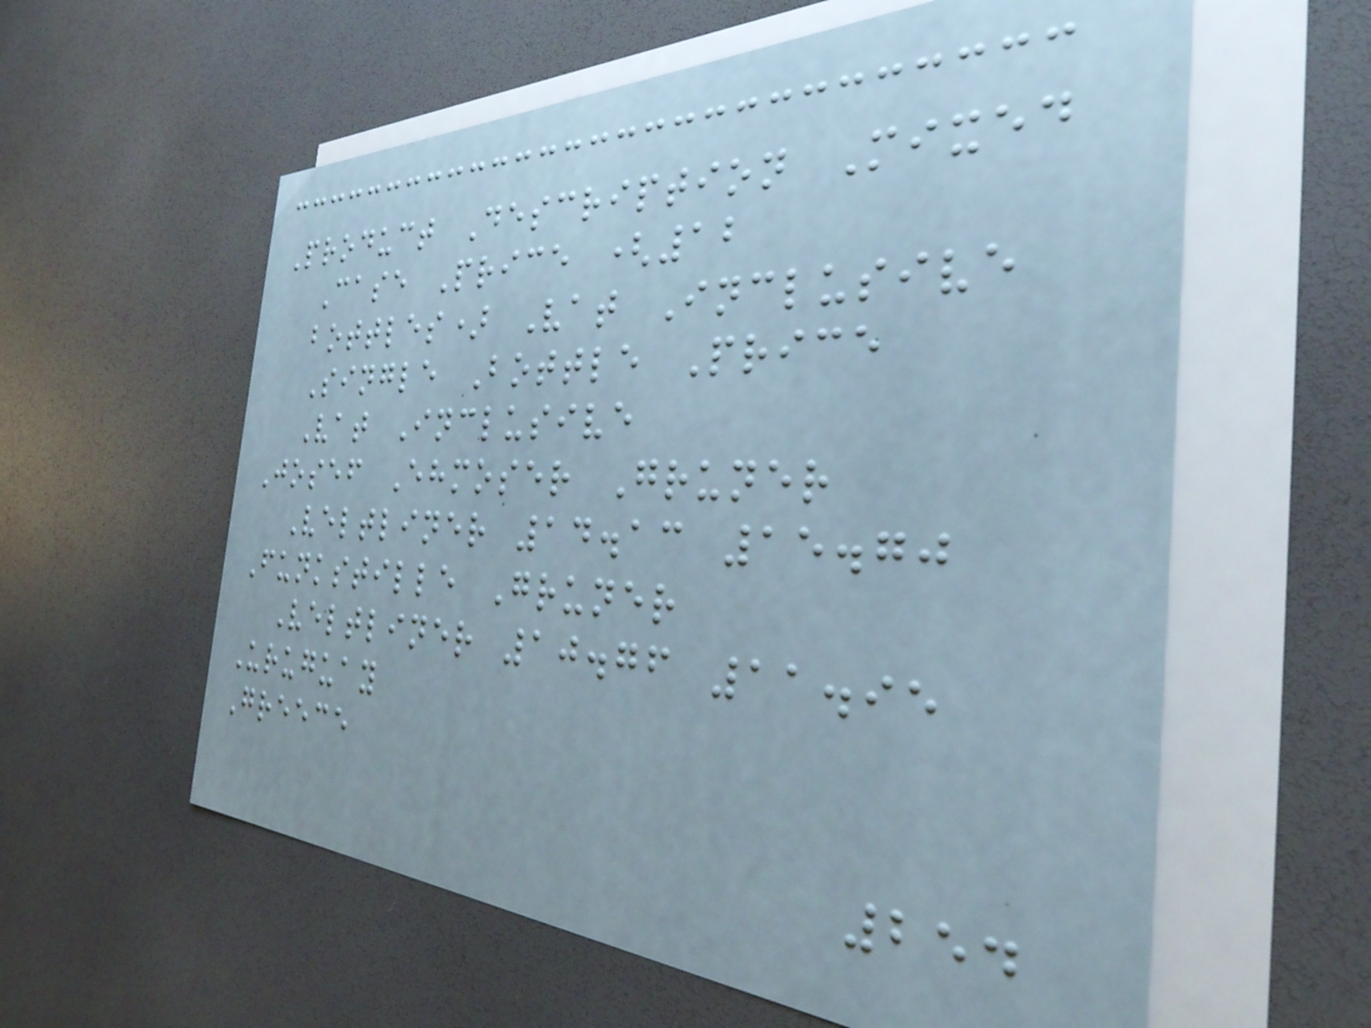Product Description Mixed
Case Price (12
bottles) Vat Inclusive
Single Bottle Price
Vat Inclusive
Josef Ehmoser Gruner
Veltliner 14.13 15.70
Funkstille Gruner
Veltliner 10.76 11.95
Uruguay
Greece
254
